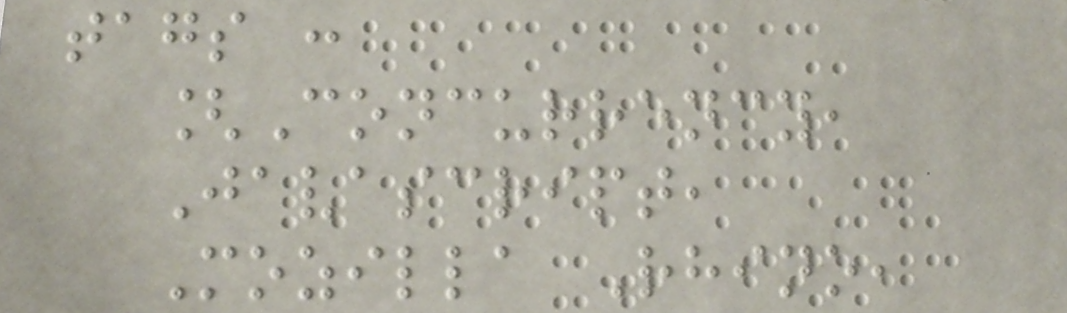tags :
[Concurrency,
Javascript,
Mozilla Rhino,
